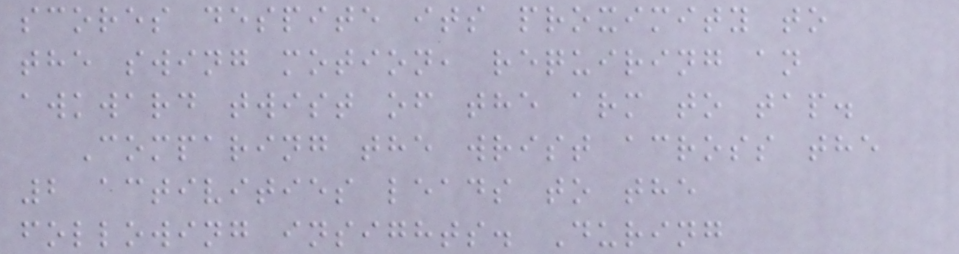scores despite its proximity to
the swing motion, requiring an
awkward twist of the arm to tap.
Comparing the wrist across the
2 activities leads to the
following insights. During
